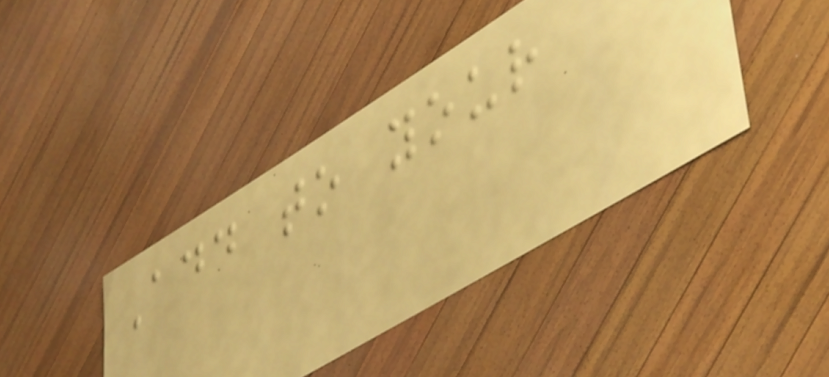Add to your
